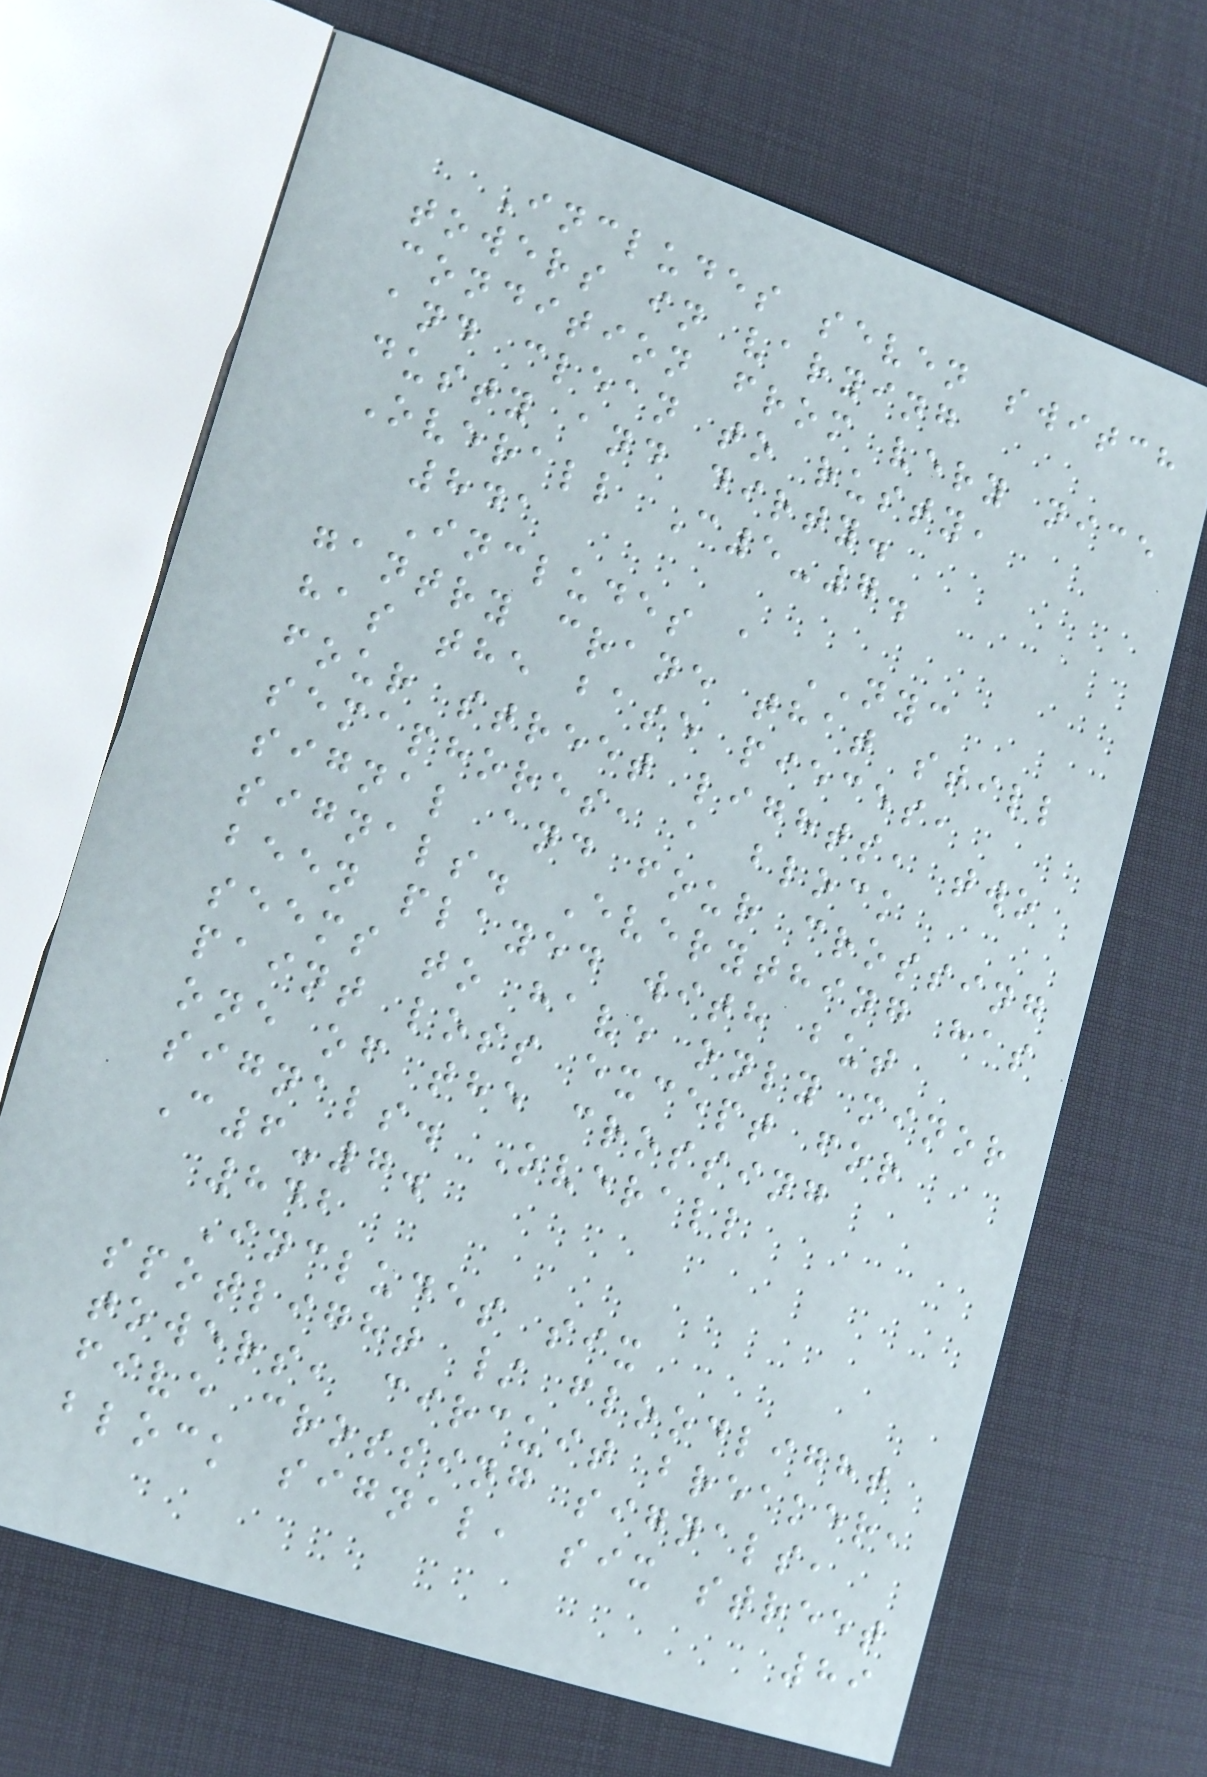Includes seven switch
towers in varying
condition from very nice
and clean to rusty,
dusty and dirty.
Overall C5-7.
841
Includes a NYC
gantry crane that still
has the base pieces,
four street lights, two
semaphores, a block
signal and four crossing
signals. Everything has
been played with but
seems to have only minor
paint loss except for
one of the crossing
signals. Overall
C6-7.
842
Includes six
spotlight / floodlight
towers, circuit breaker,
five crossing signals,
block signal, six street
89
